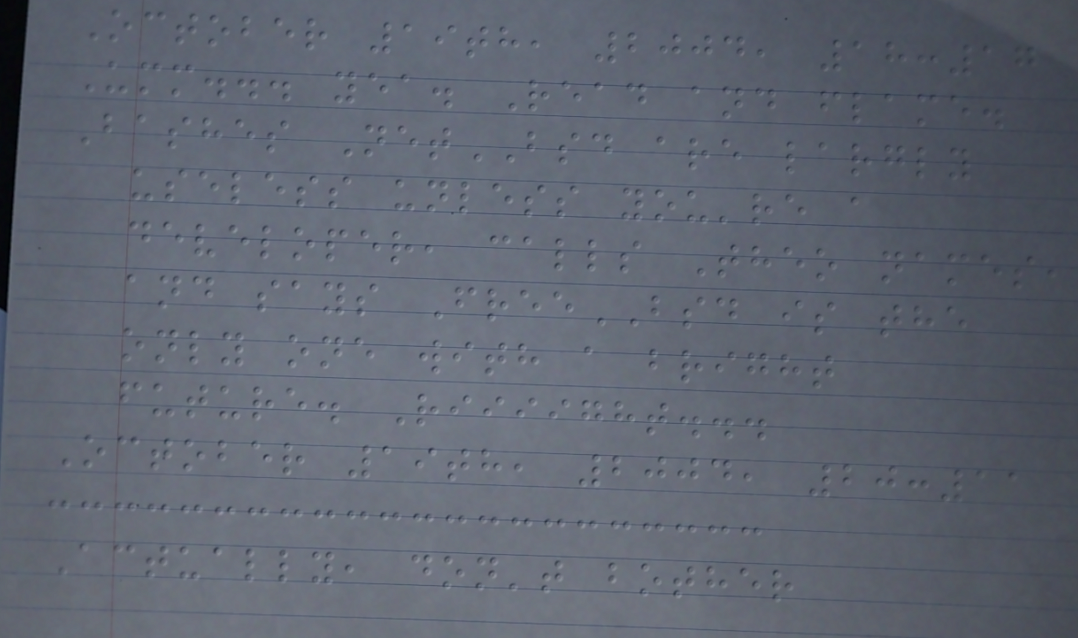October 19th, 2004, 18:17
Umm... yea. Read and flame.
Bashes NetBSD are largly
useless unless you're a
developer, calls Theo names,
and says FreeBSD is the
only one with a bright
future. Riiiight...
October 19th, 2004, 20:11
Actually, don't bother
